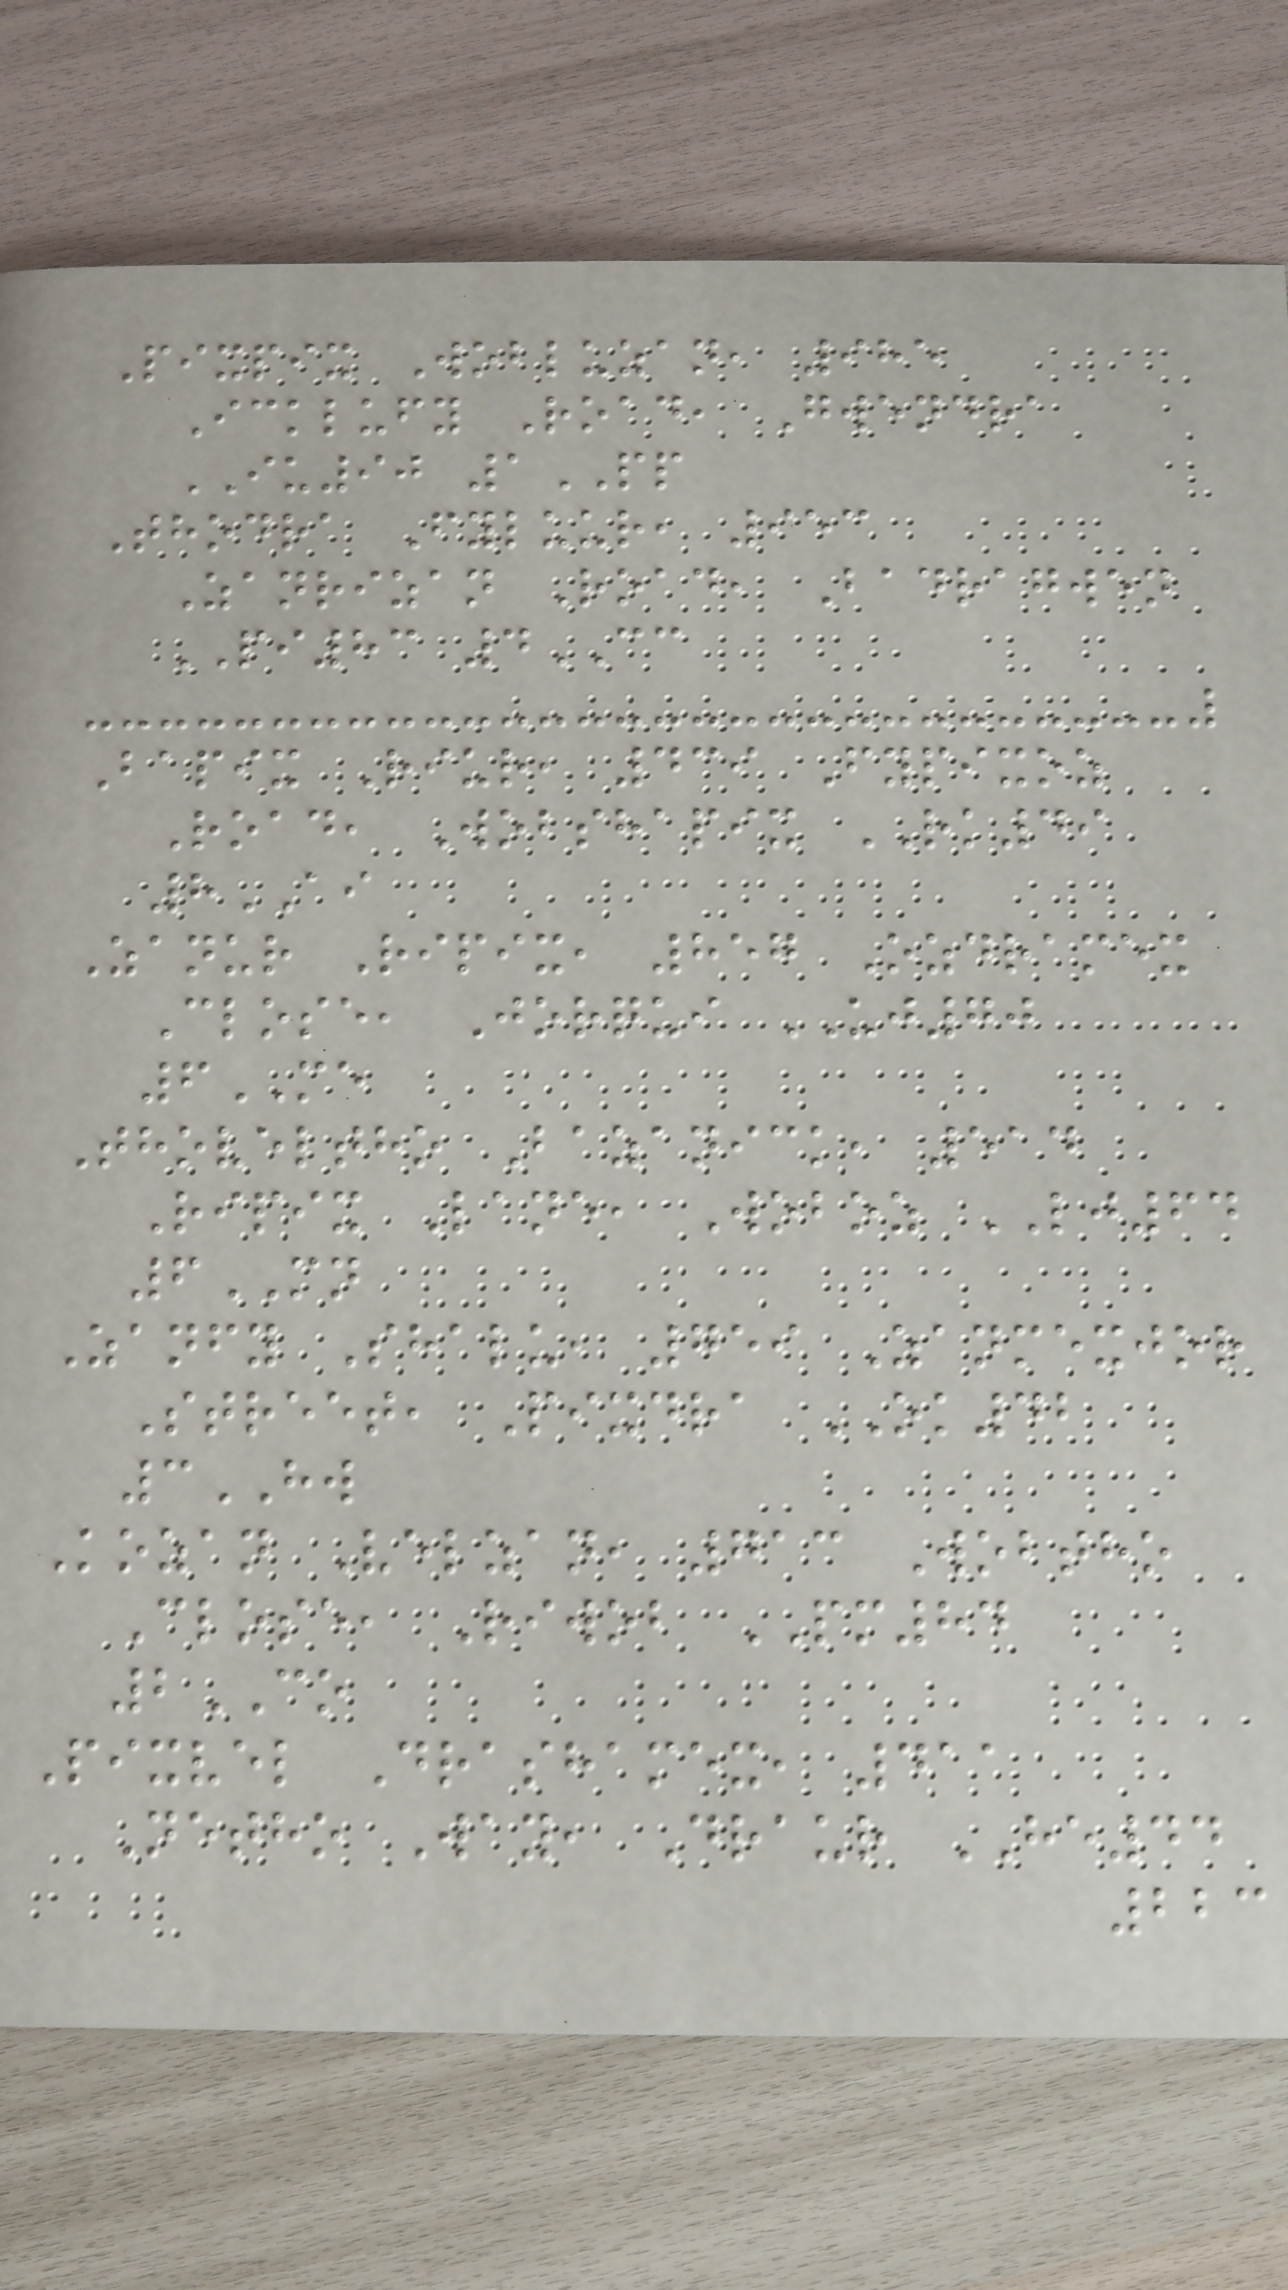Pixpix Wobluzan, 985
Icklufy Road, Gwendra
IU90 1PP
Thodra Fyluur, 953
Zanrizan Road, Badragwen
PI83 4CC
Bapix Riur, 439 Fypixoz
Road, Wobshapix RK49
8AI
Zanur Ripix, 857 Ozdramex
Close, Jorqui UJ70
6ME
Thoveltho Bazanick, 514
Ripix Lane, Woboz LJ64
6MN
Zanfy Shalu, 759 Zanmexjor
Street, Pixdra OK42
3HW
Kozan Velzan, 713 Wobtho
Close, Riwob PM84
2CO
Pixvel Drashamex, 411
Netho Way, Draur HE44
223
